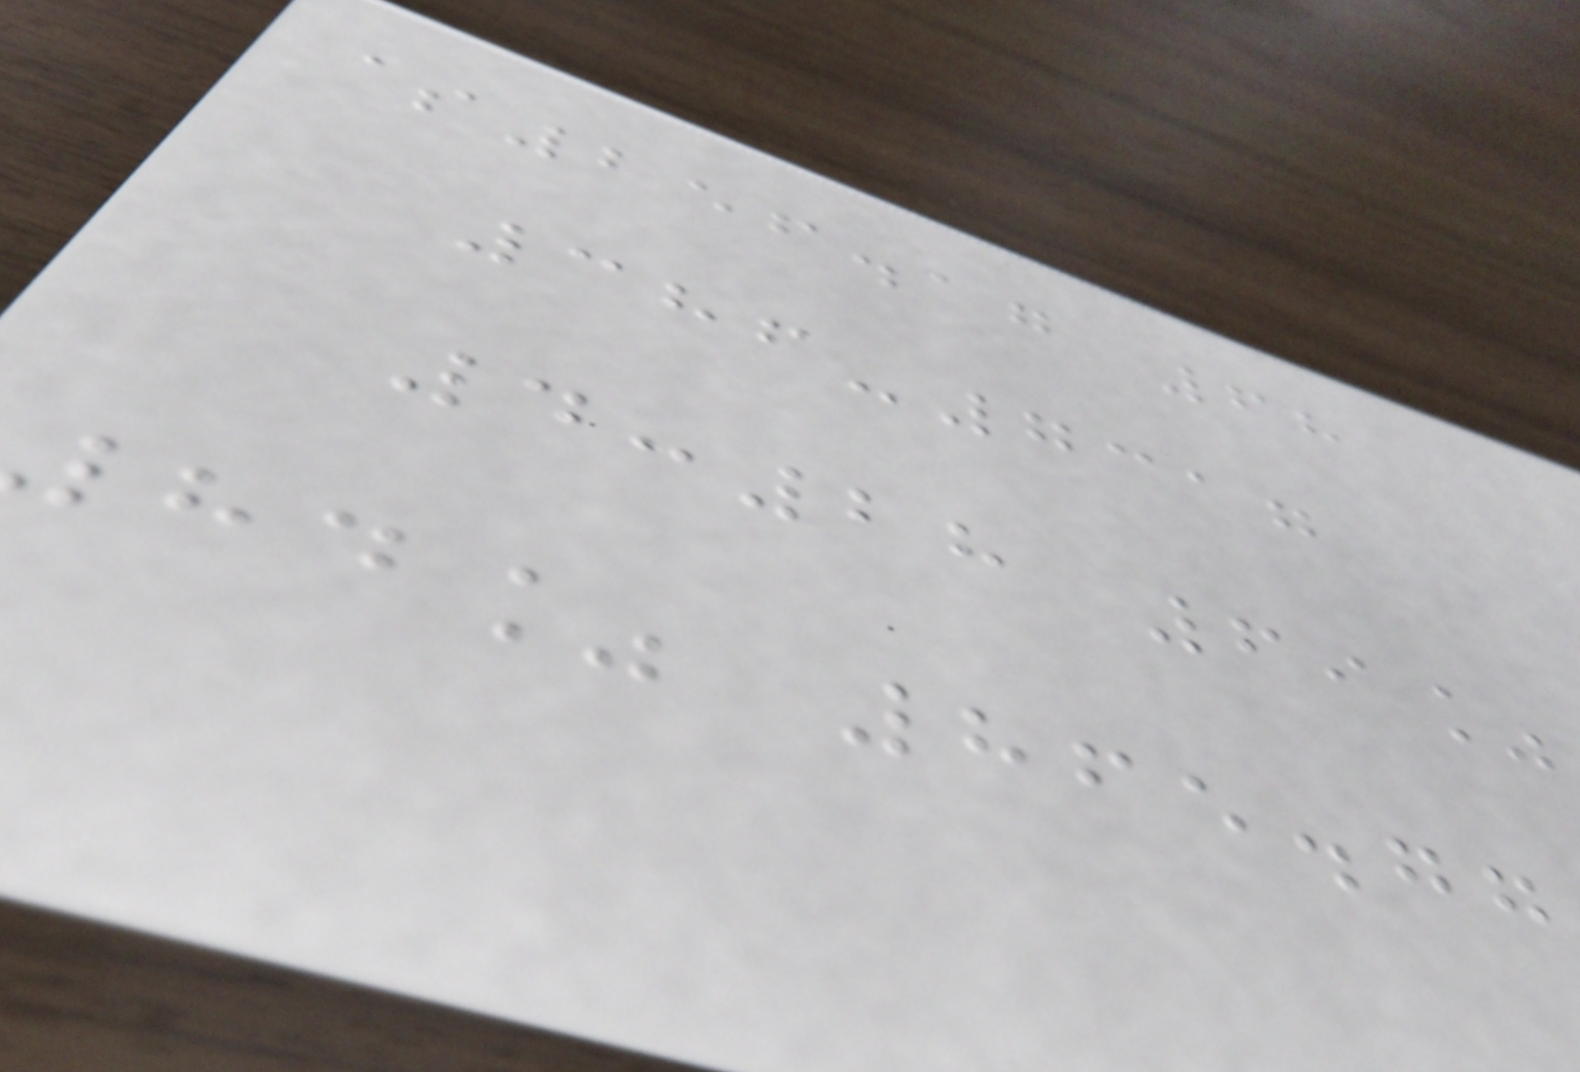$256.17 68
386-7317
4:28 69%
84% 865.77
